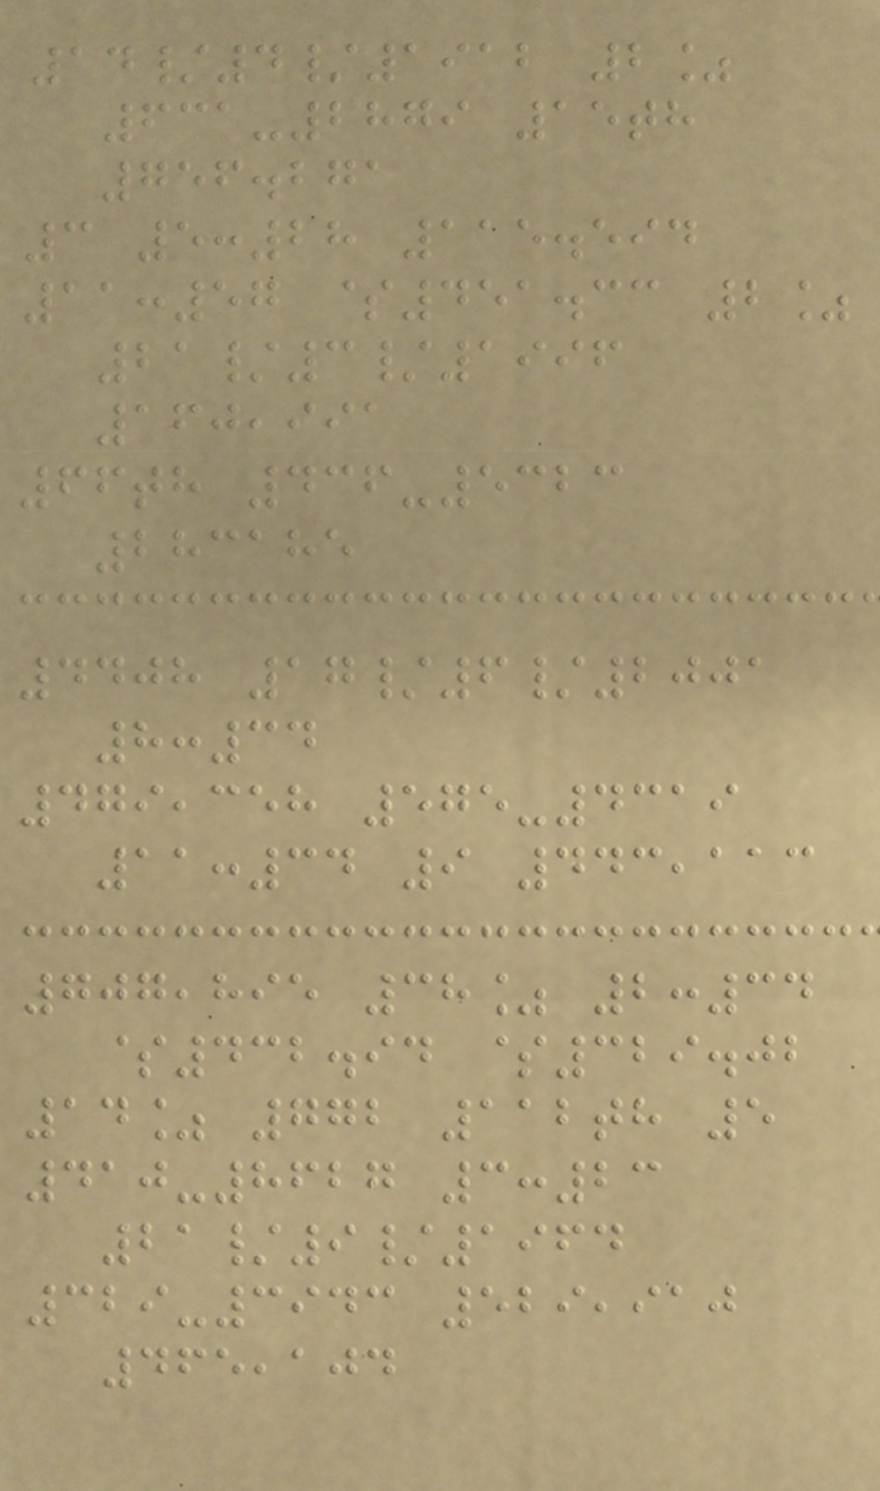14/4/1912 2%
631-2879 15th
756.271
3 5:28 115.594
11:57 $451.33 2%
21/3/1996
160,991
66th 436-5323
283185
4408 17/6/2001
8:34
479,358 575-4319
11:34 9 443,113
707,895 38% 2:34
$432.94 $329.02
14% 772 112th 5
410-8627 3:23
21/9/1964
329-3943 529,910
465,104
